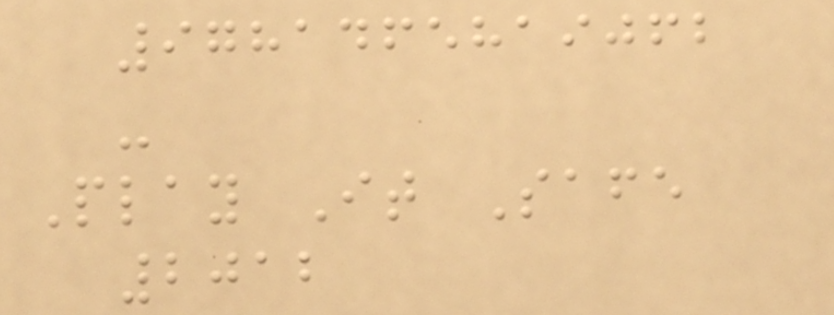9781465819062
-
Play It Safe
2012
